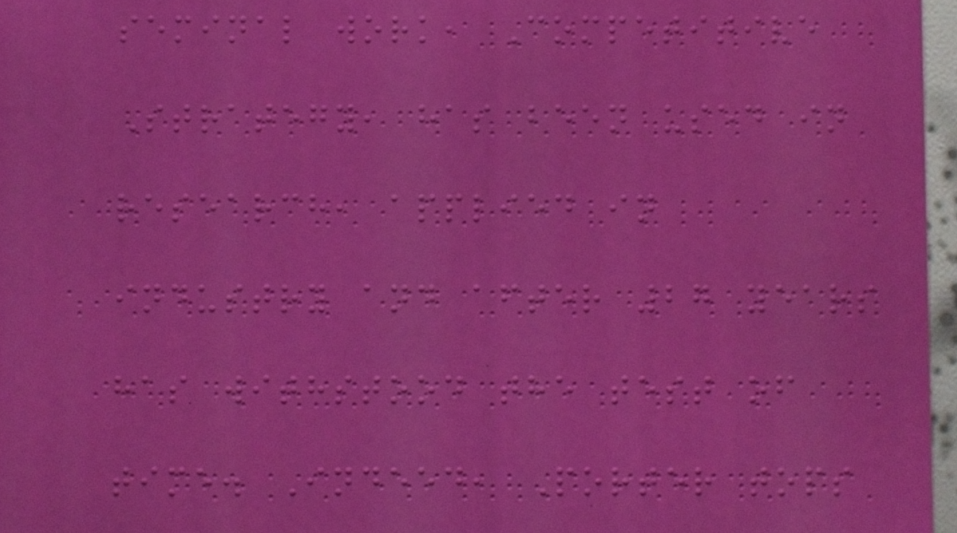seminal work, Competitive
Strategy, has been used in
research, applied in
industry and after 27 years
has withstood the test of
time. Indeed, Porter tops
